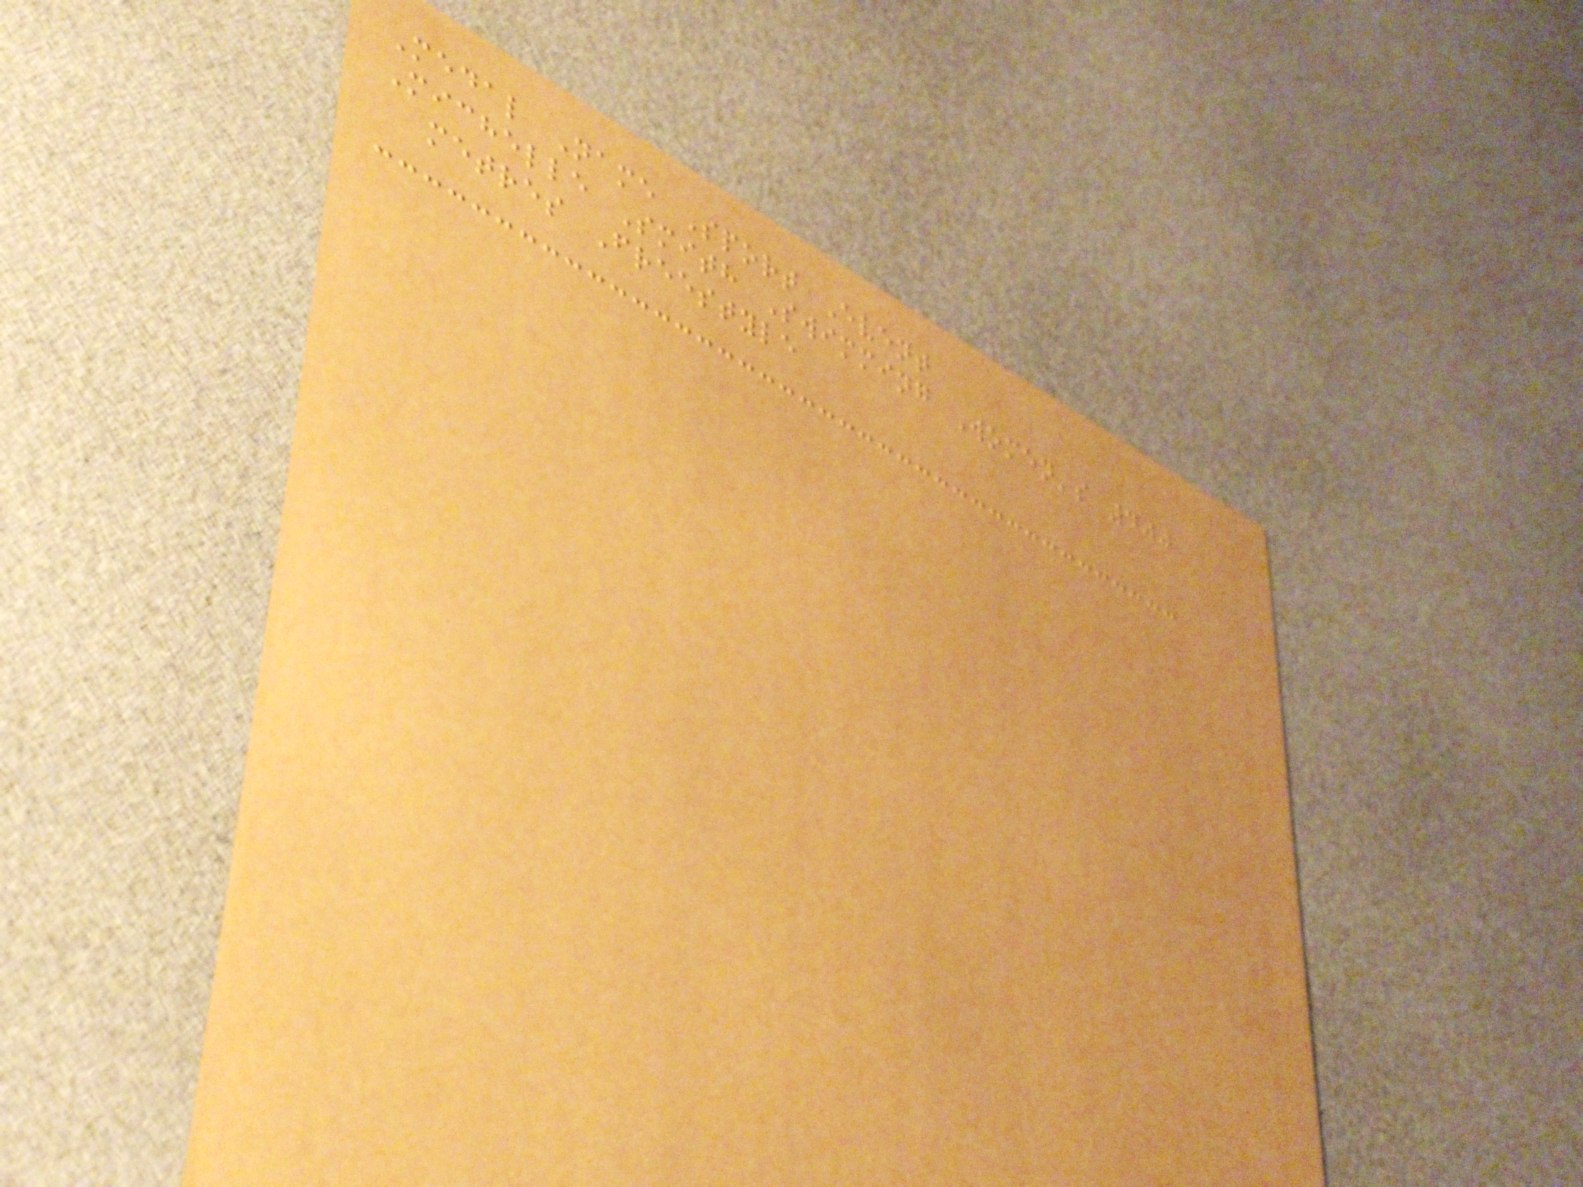Medal Name Sport Event
Michelle Smith Swimming Women's 400
metres Freestyle
